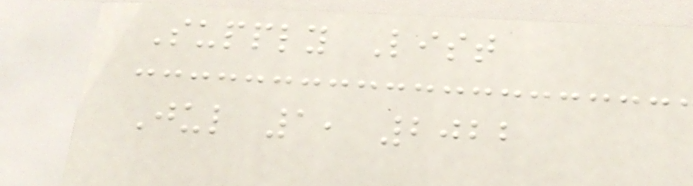Supply List
Jul 1, 2022
